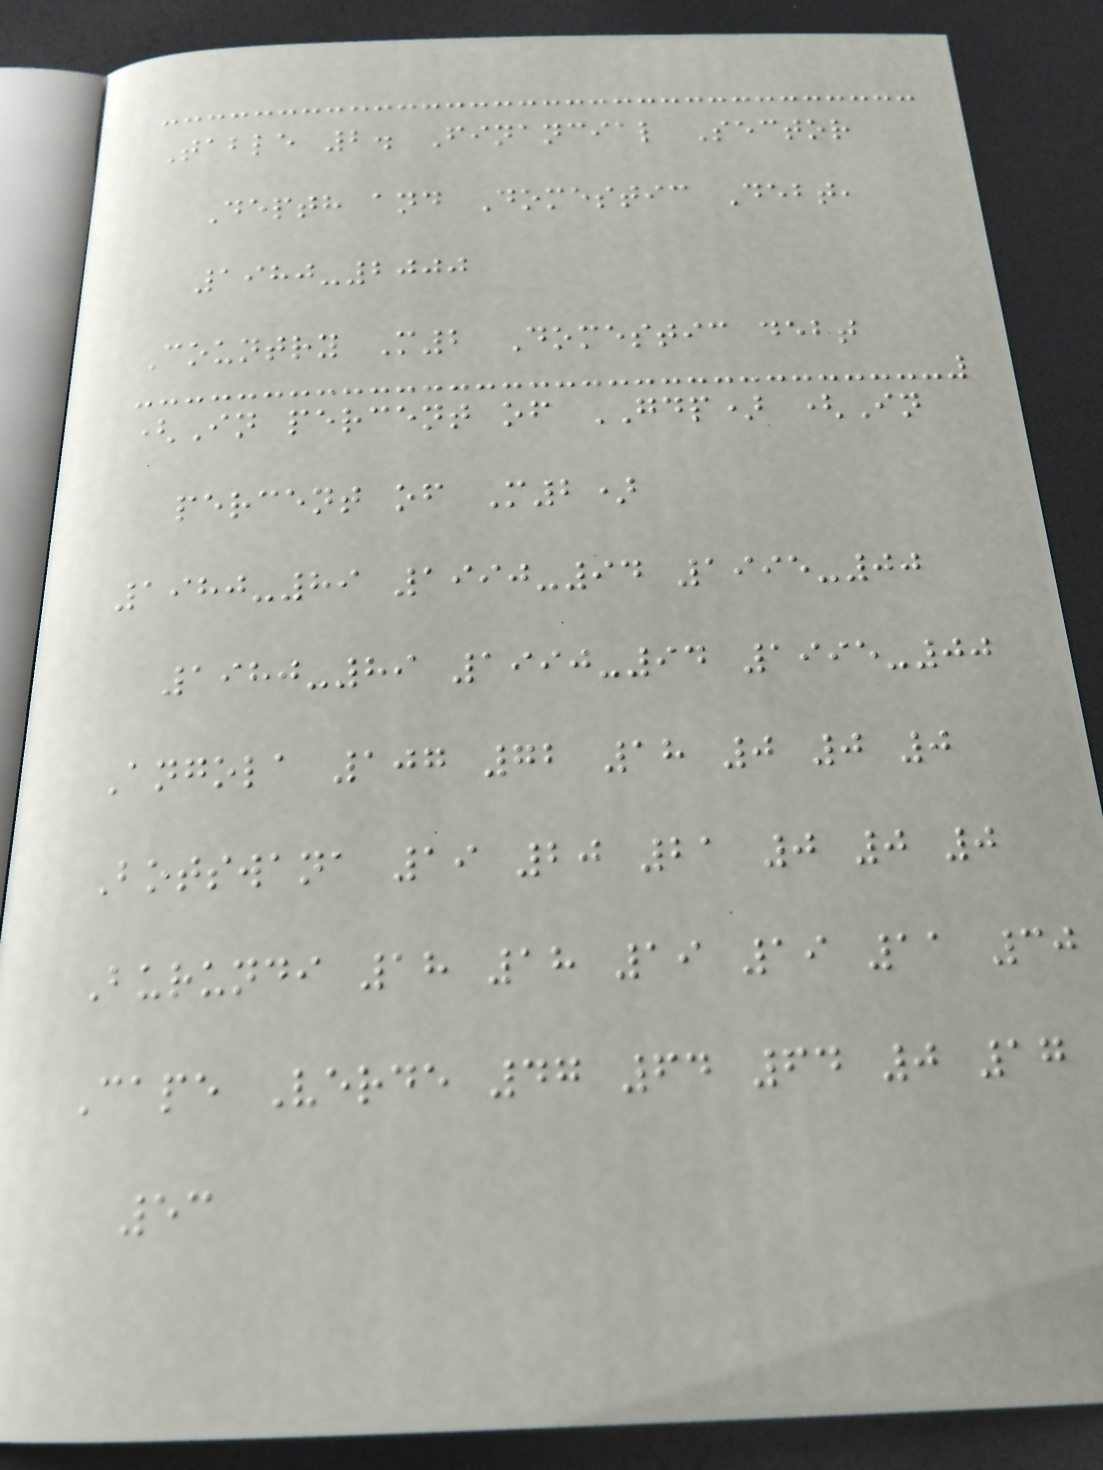Table 2. Financial Sector
Depth and Domestic Debt,
1980-2000
Country M2 Domestic debt
(In percent of GDP) (In
percent of M2)
1980-89 1990-94 1995-00
1980-89 1990-94 1995-00
Angola 107 72 18 0 0 0
Botswana 19 20 21 0 0 0
Burundi 18 18 19 19 11 30
Cape Verde 47 64 64 0 17
53
